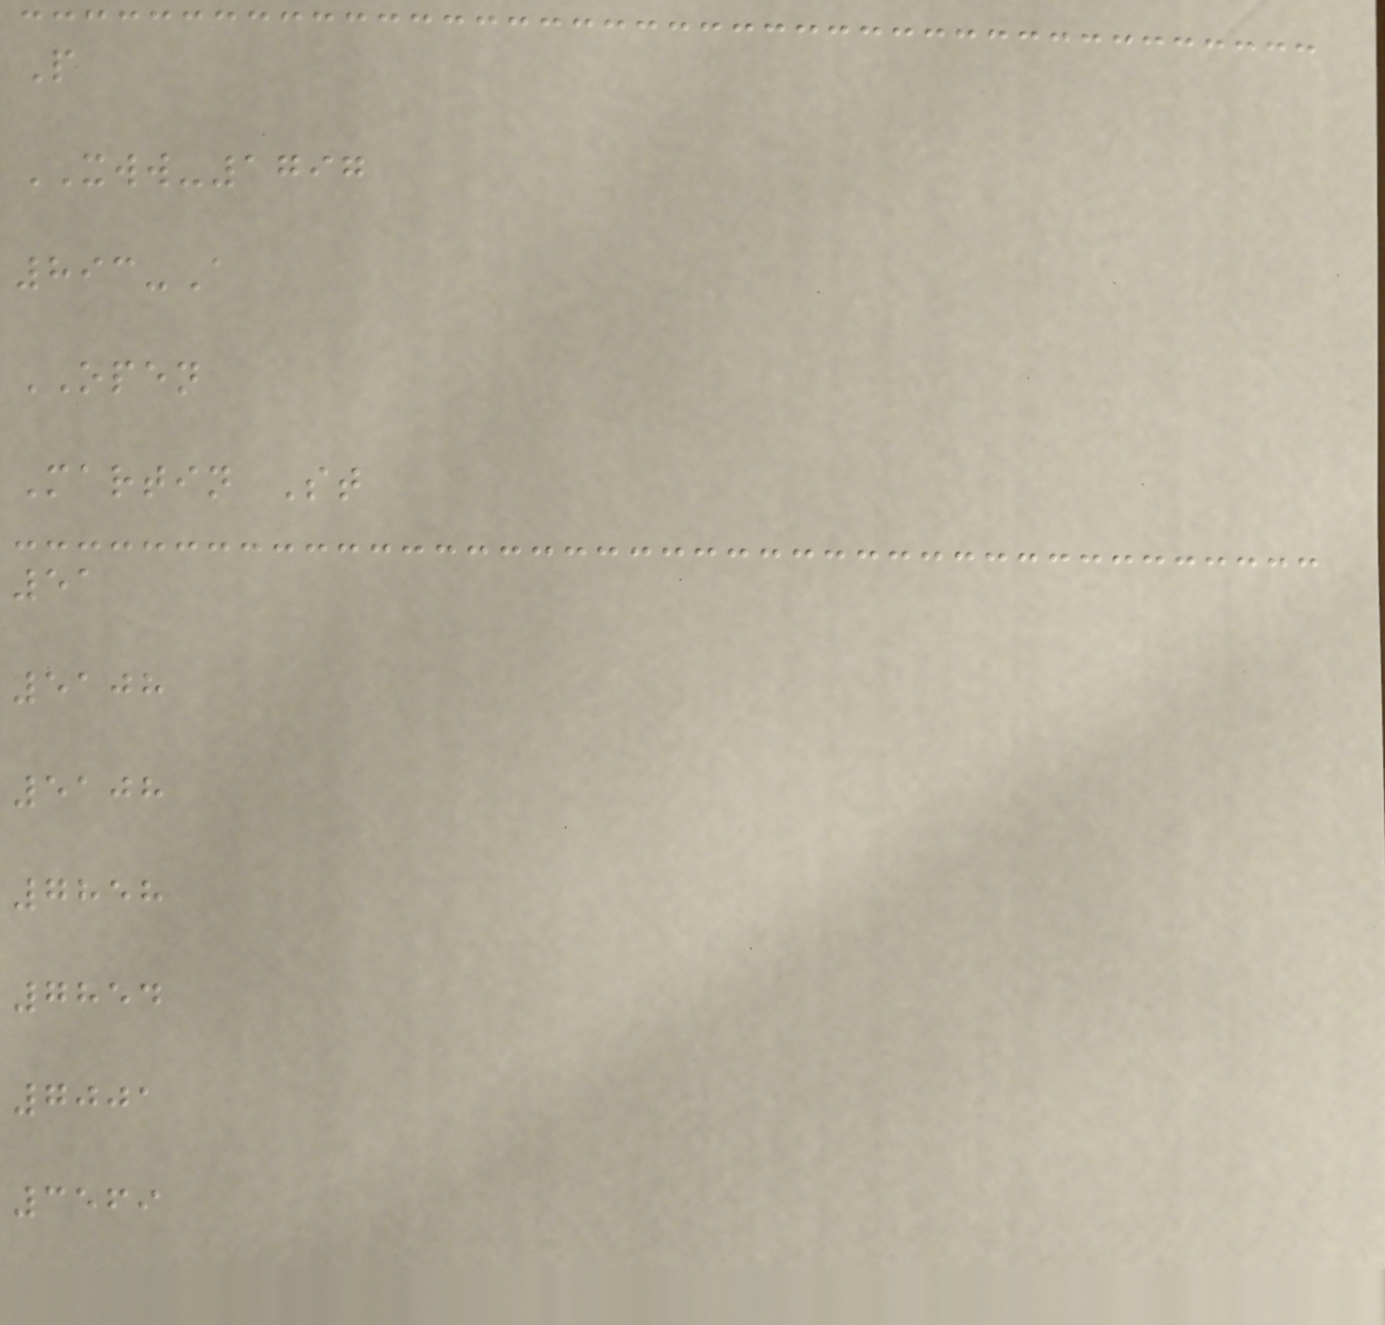P
XWW-1797
893-A
OPEN
Martin St
51
5108
5108
7858
7854
7001
3569
